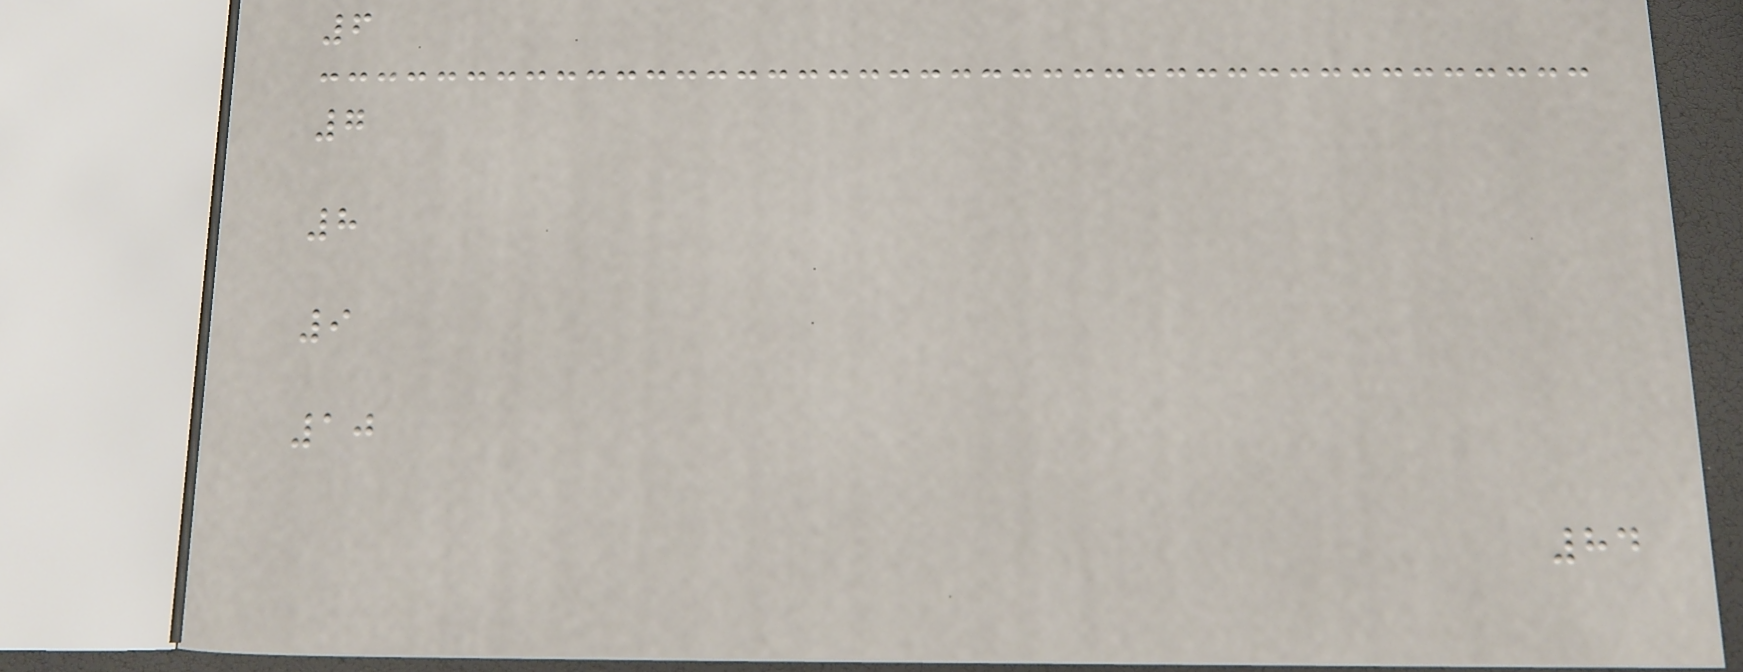6
7
8
9
10
84
